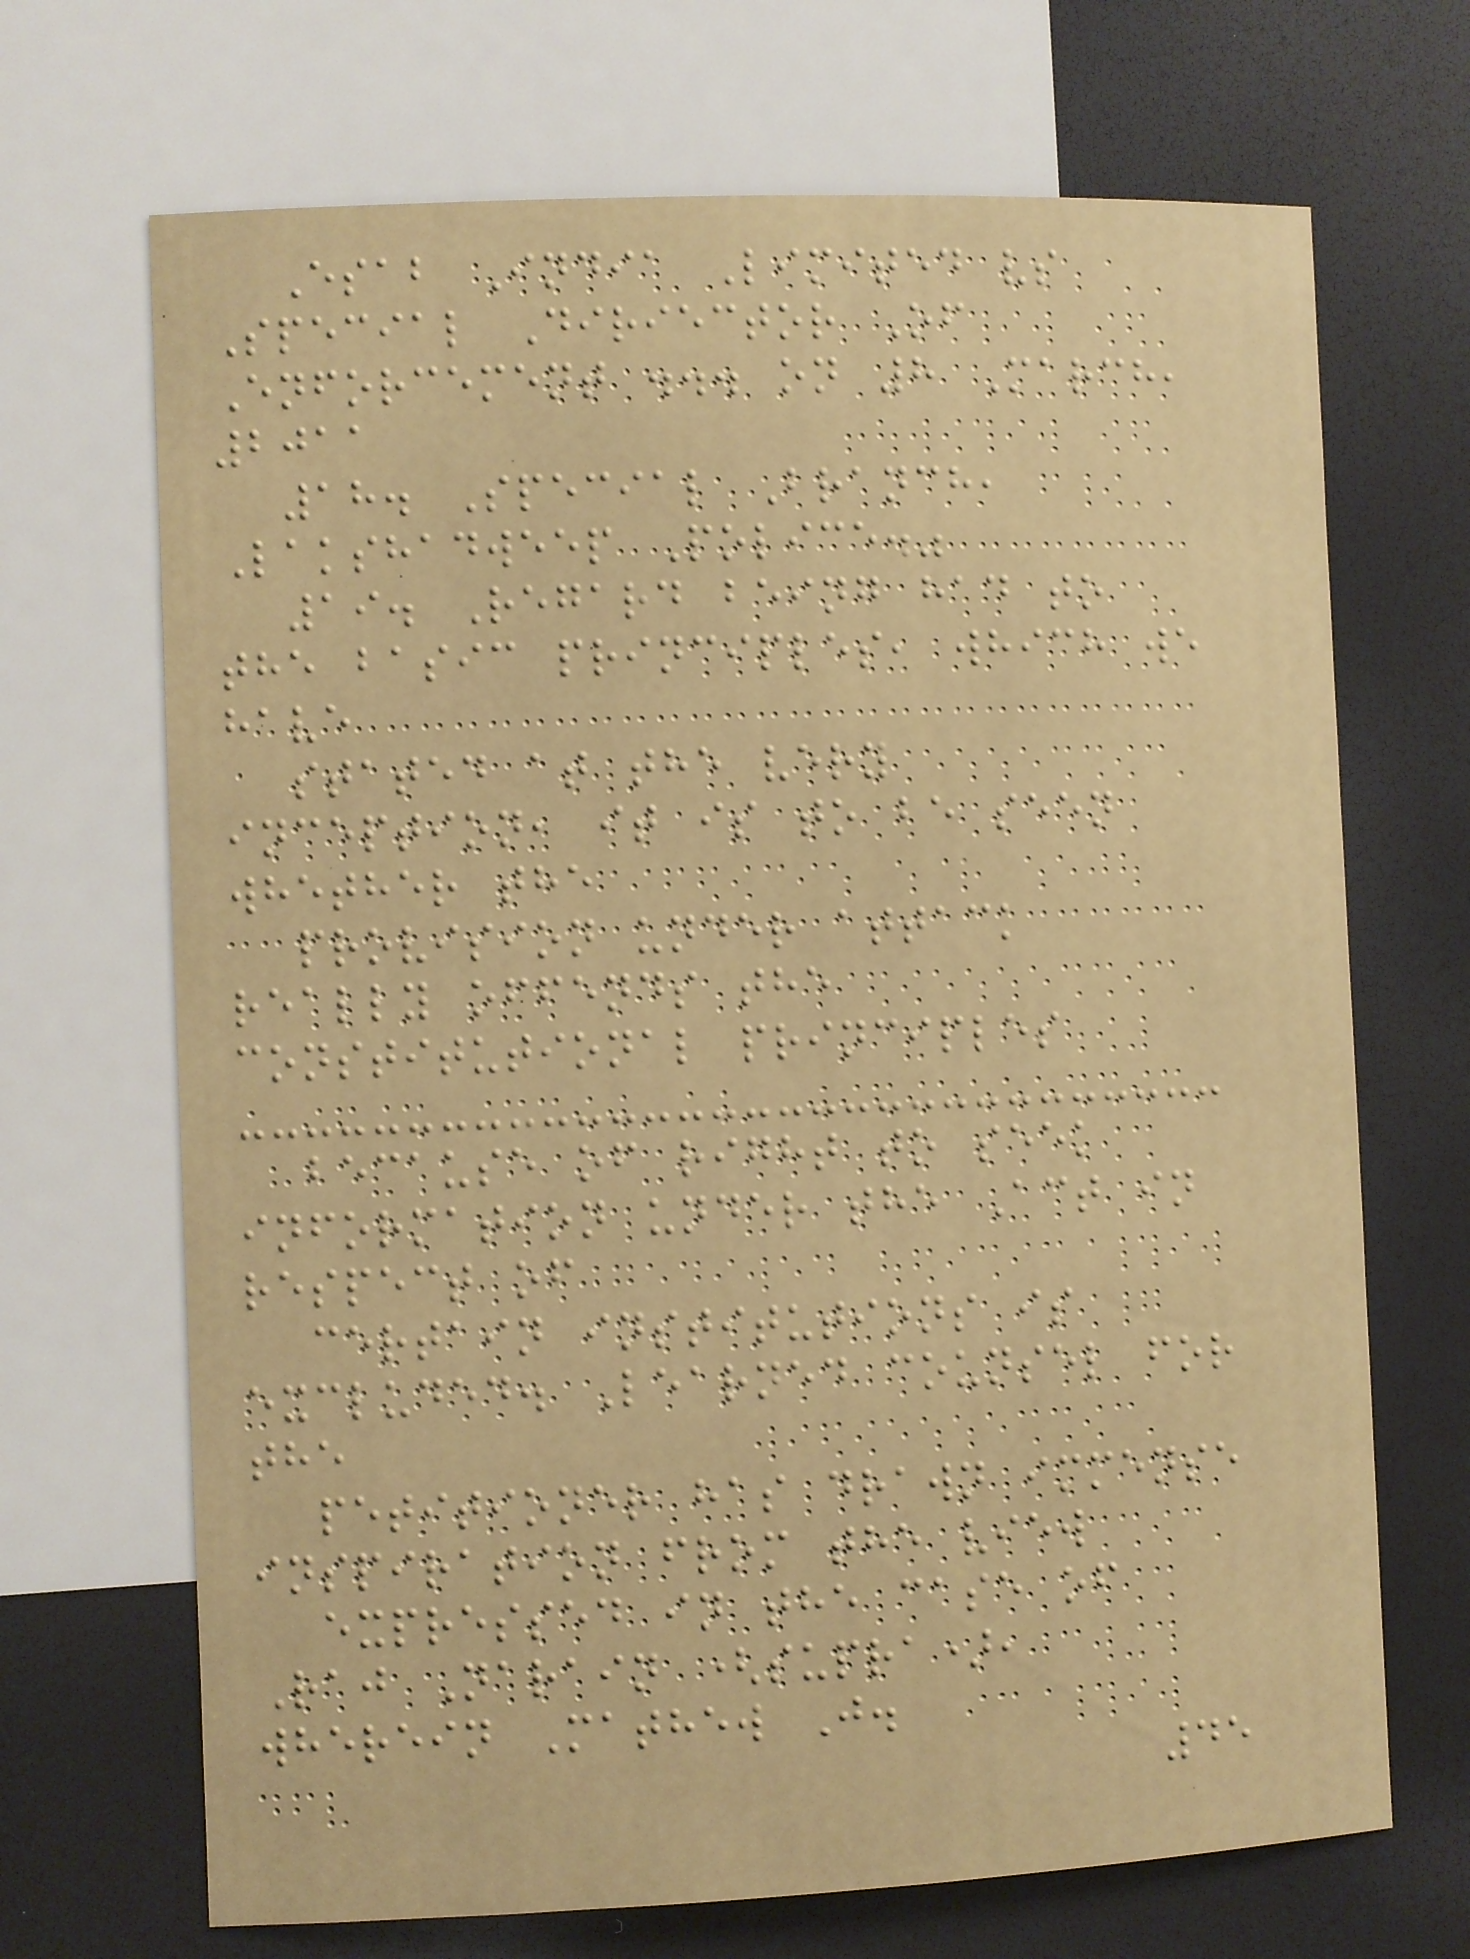Esab India Limited vs
Special Diriector Of
Enforcement ... on 8 March,
2011
18. Special Branch,
Lakshadweep Police."
19. Regard being had to
the basic principles, which we
have
stated at the very
inception, it is to be seen
whether the
provision under attack
really offends the
constitutional principles
because of right to seek
information under the Act in
respect of
certain institutions is
excluded. Learned counsel for
the
petitioner has drawn immense
inspiration from the view
expressed in the case of
Raj Narain (supra),
wherein Mathew J.
45
